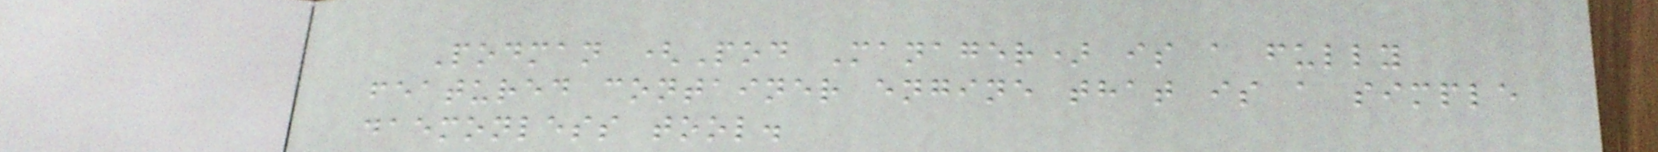Podman (Pod Manager) is a fully
featured container engine that is a simple
daemonless tool.
